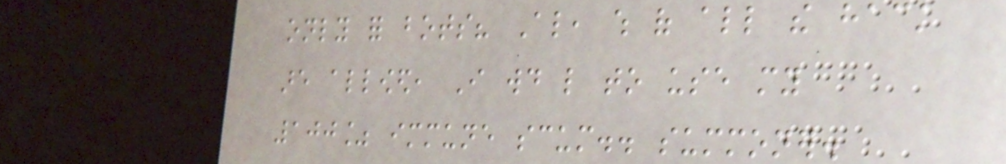only for bots? Also, which of all the hack
are allowed, I would like to use my
100% immune scum.. summoner.
